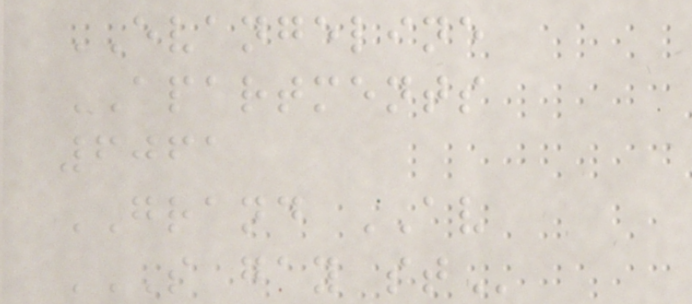EVANGELINE
APARTMENTS
6061
GRAND AV
S GAY ST
